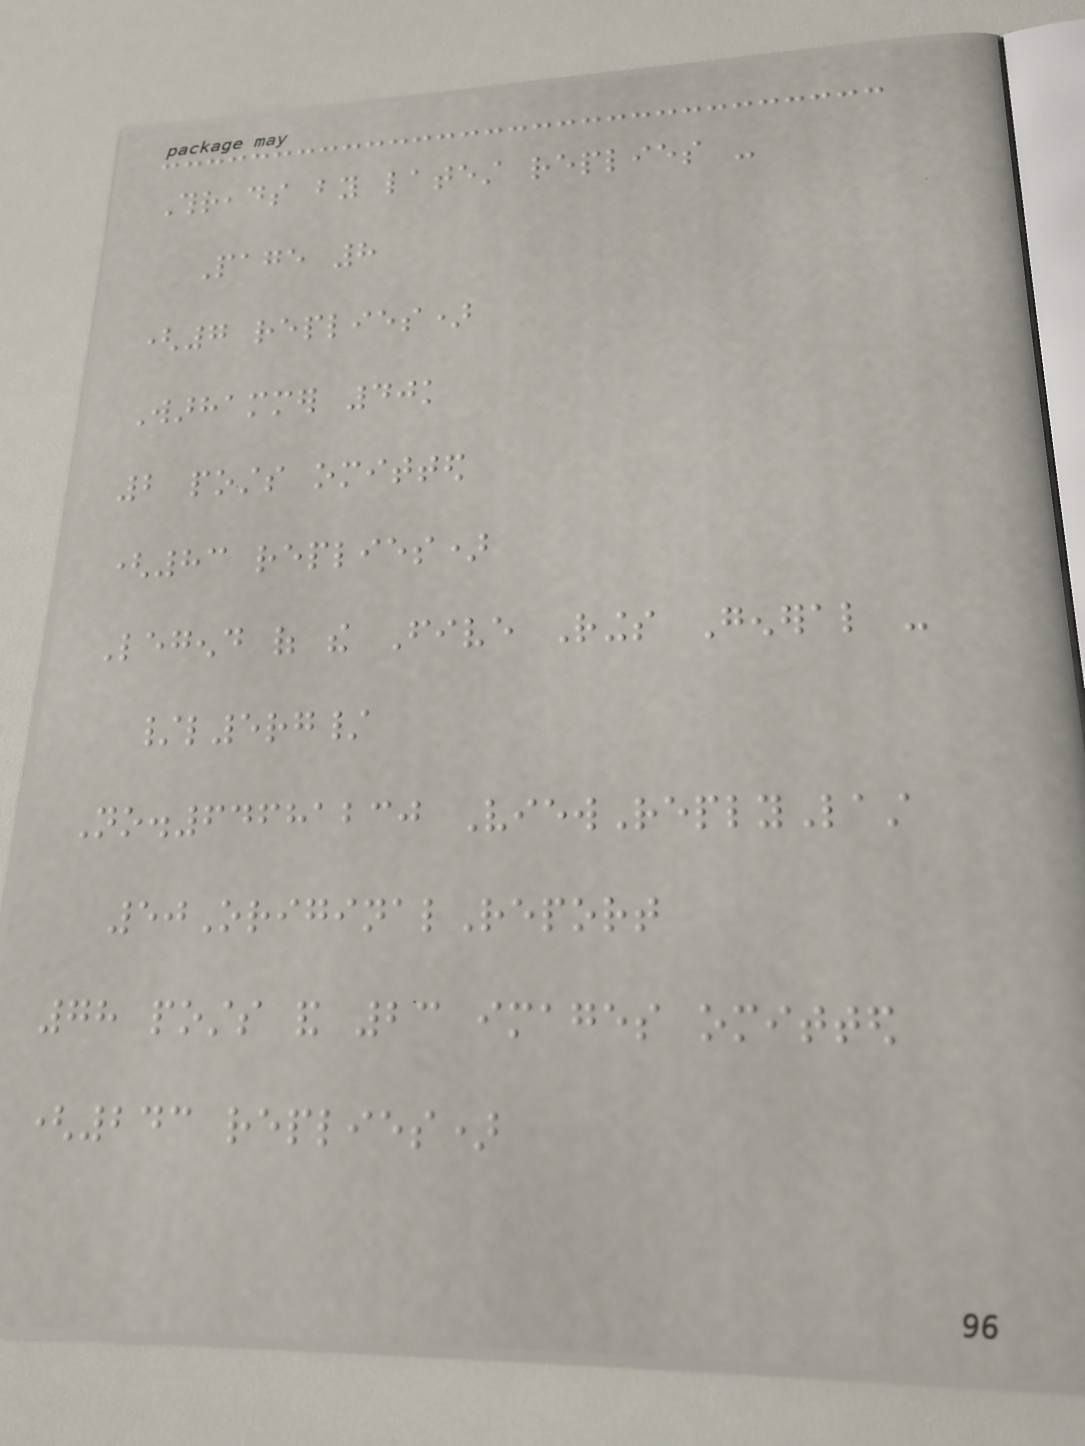Threads by latest replies -
Page 8
(7 replies)
Warhammer 40k
2 posts omitted
(83 replies)
Legend of the Five Rings General -
/l5rg/
No.64681230 ViewReplyLast
50OriginalReport
78 posts and 23 images omitted
(243 replies)
